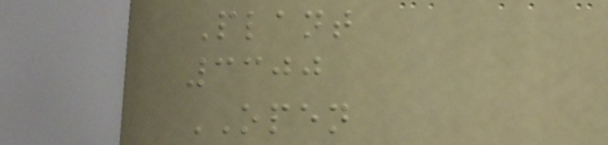Plant
3300
OPEN
